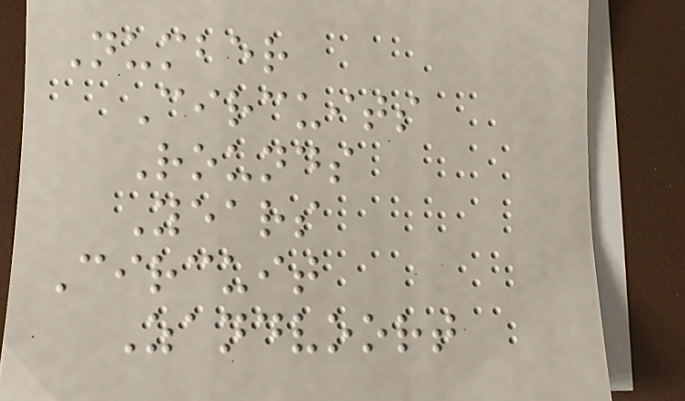Number
Circuits
Rounds
Years
Circuit
Zandvoort
